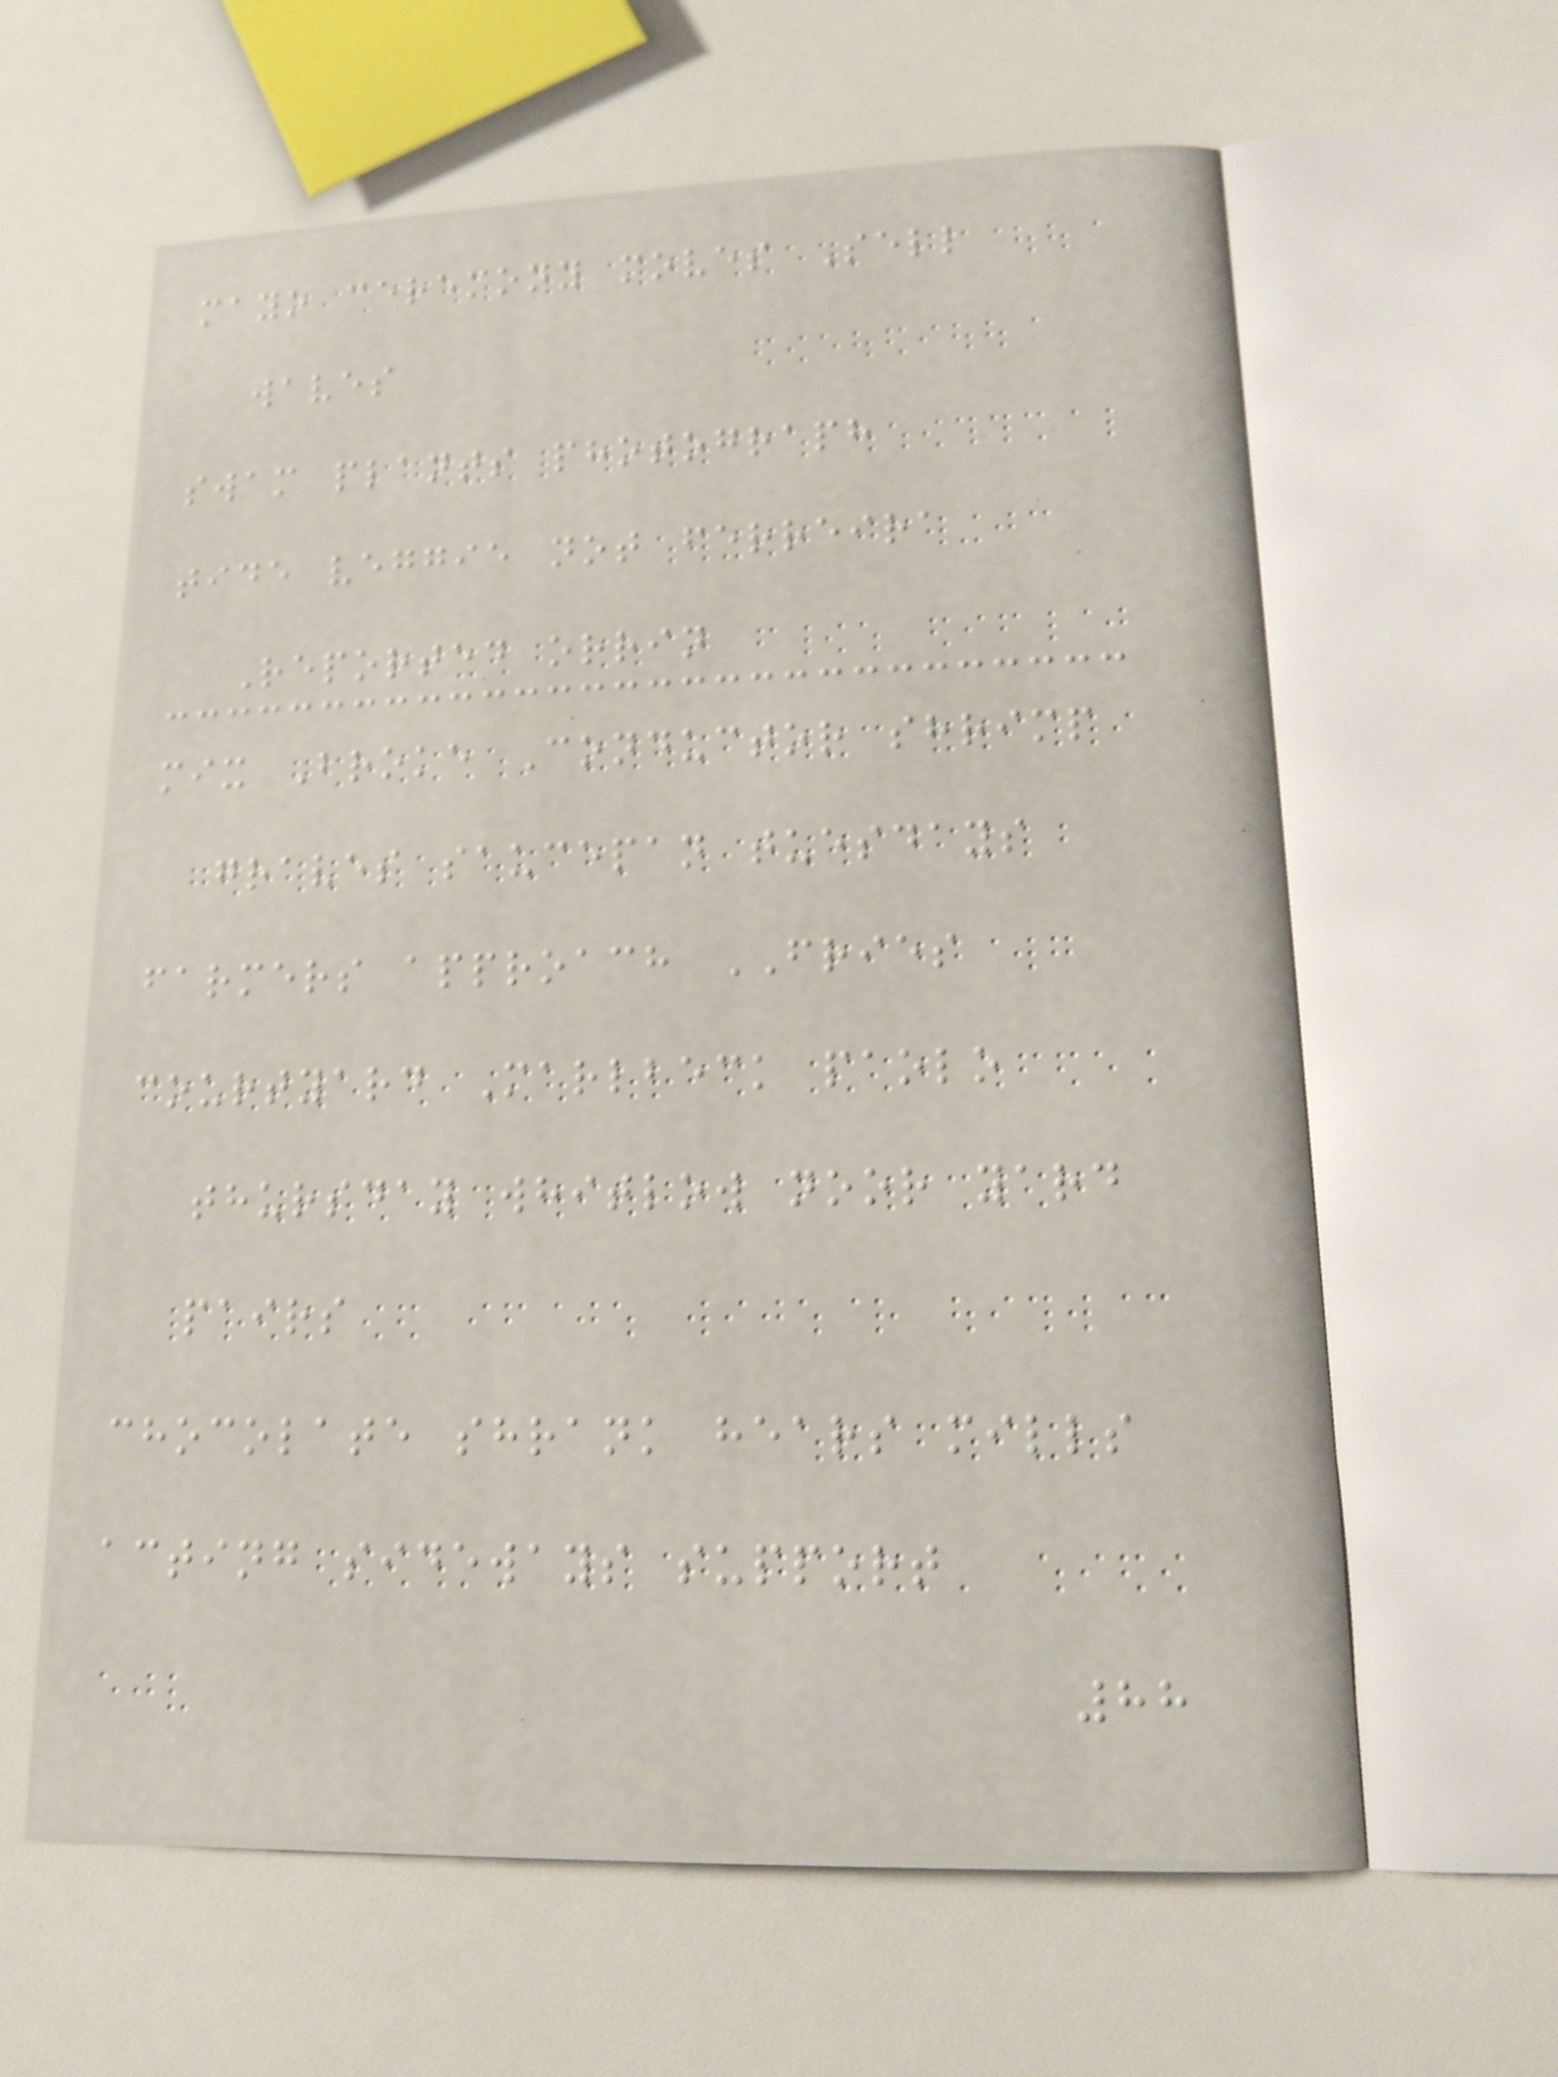mayo ceremony moves Sell
waves
swam plants photograph
tide veggie not ferreira
Reported orrin
mix Broke Conductor shrimp
graves saucepan tuesdays
farmers approach FRIES
courtyard Marlbeck paolo
thursday whitlow noor yard
pairs
chocolate shrank hears mills
acting sideways support
88
